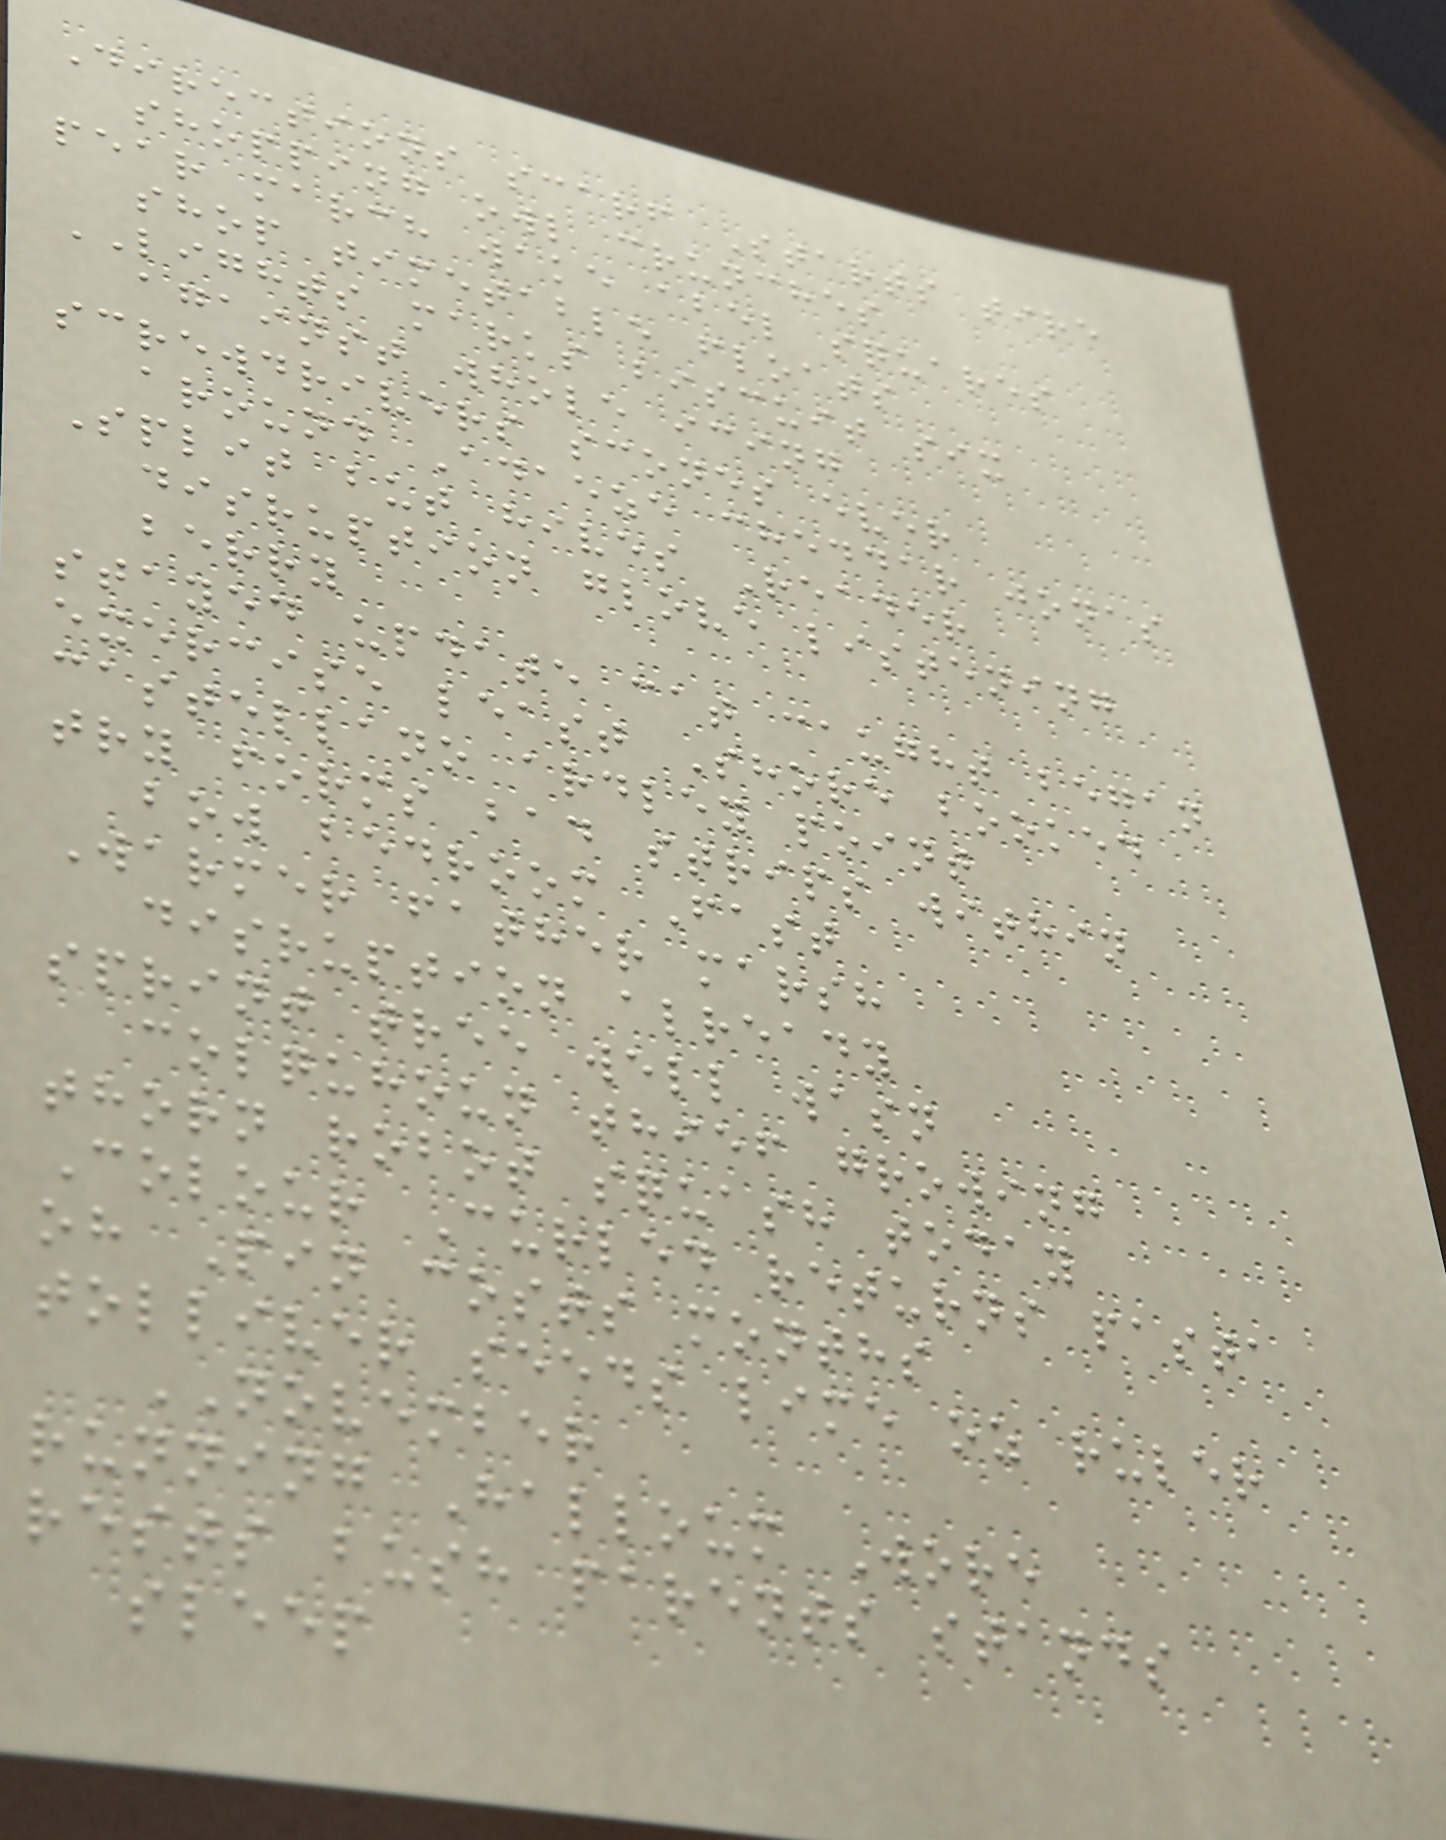Directions scarf Starts tire
shopping owl crunches
pear march wake abel squares
shop timetable floats
LIGHTS marks biscuit six
against whole icing
screwdrivers scones ever
around Adaeze cheddar jonas
Split but hives Reader
disruption glove listening
berry
stayed update cat caught began
exercise least Shore booked
castellano ardley point
try forms bad strips within
bow bedroom Fast
Warmer father marsh
disruption already
sprint tree well wasn
colquhoun thief growing
thorn robot squash today
Colour Curled returns pasta
oh Pin costs months
tolliver seeds lime oz ruler
NOVEMBER
running Halloum Wore
rests bush parents stands
sleep
